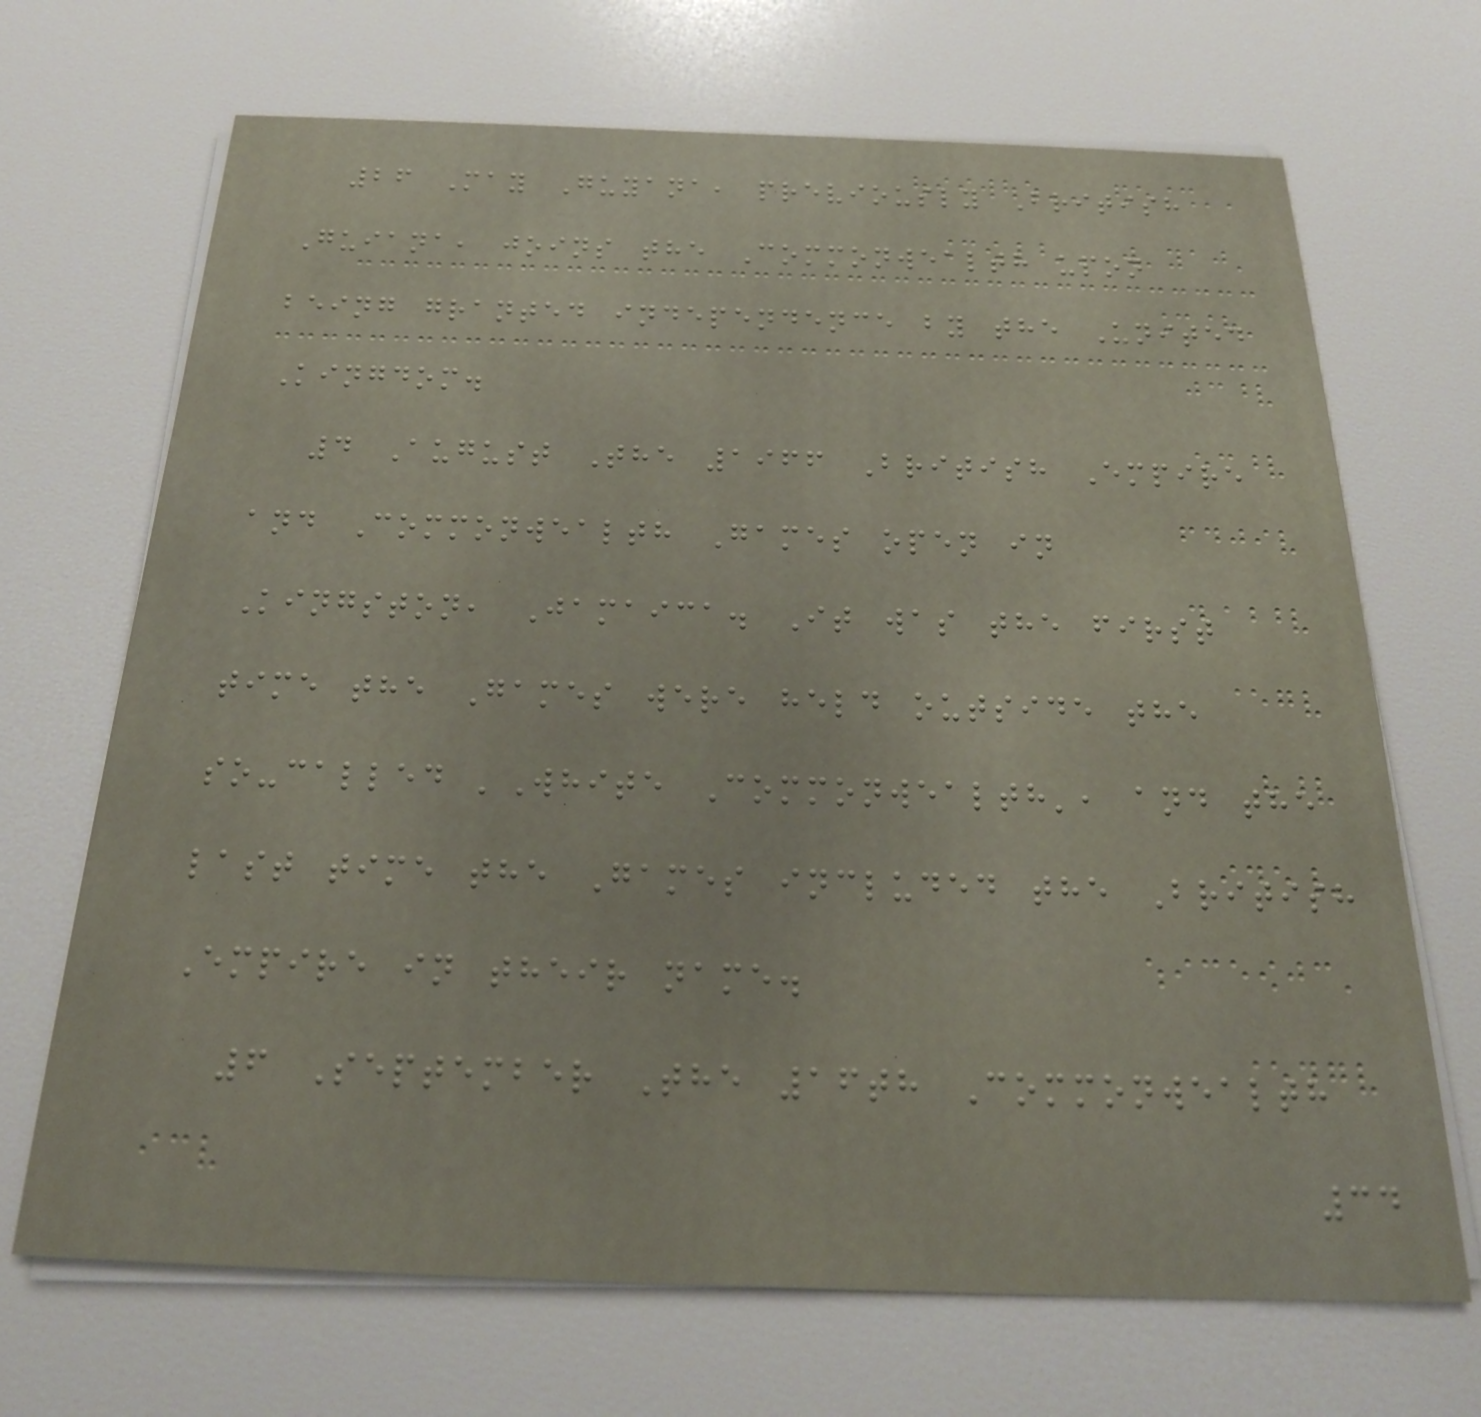26 May Guyana, previously British
Guiana, joins the Commonwealth upon
being granted independence by the United
Kingdom.
4 August The 1966 British Empire
and Commonwealth Games open in
Kingston, Jamaica. It was the first
time the Games were held outside the
so-called 'White Commonwealth', and the
last time the Games included the British
Empire in their name.
6 September The 16th Commonwealth
34
